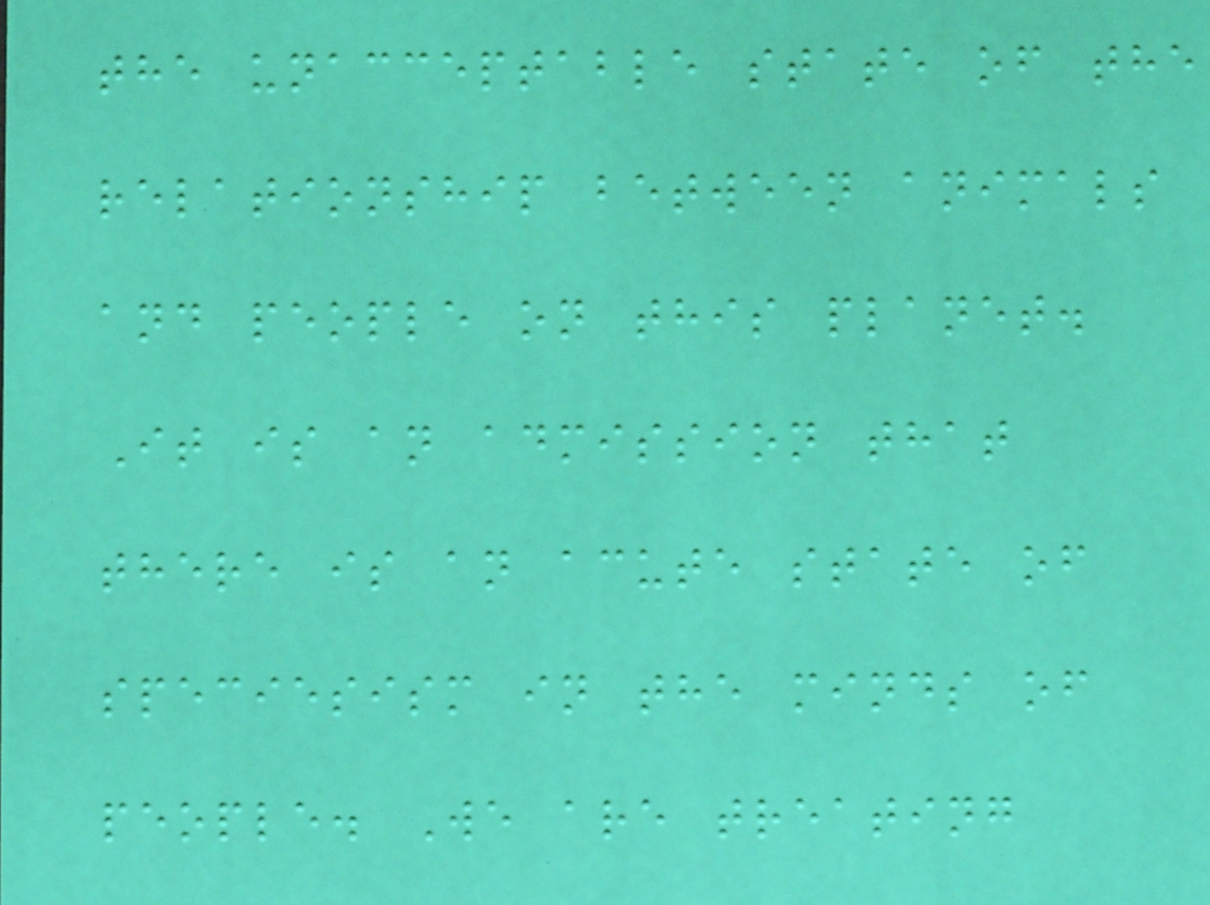the unacceptable state of the
relationship between animals
and people on this planet.
It is an admission that
there is an acute state of
speciesism in the minds of
people. We are treating
